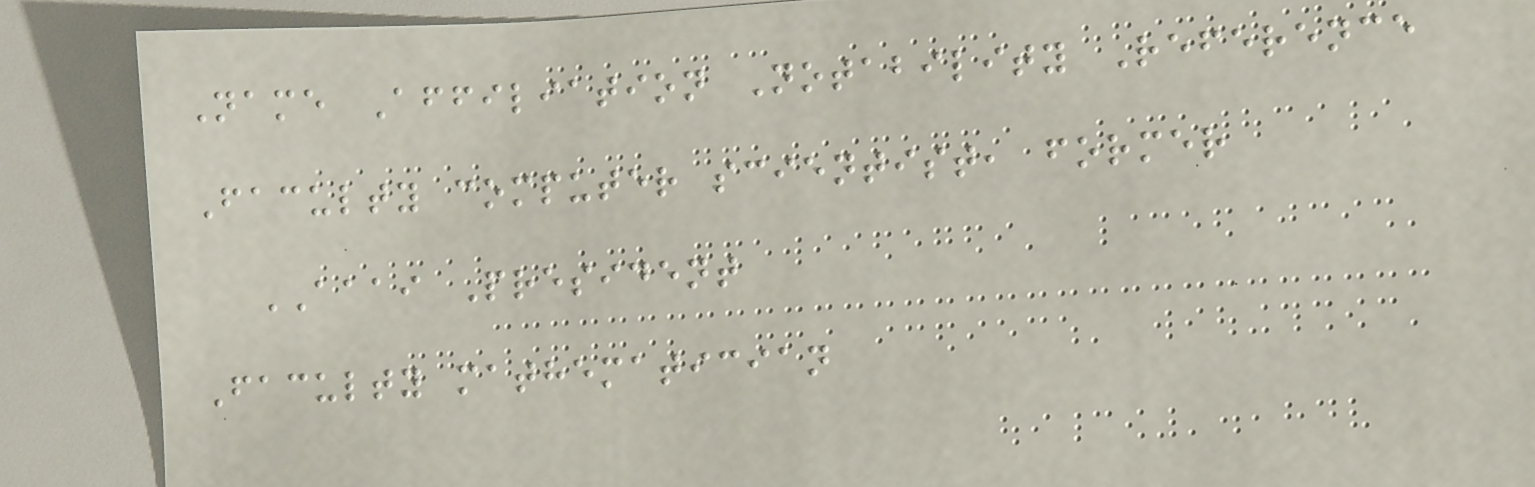Name Affiliation Notability Reference
Faculty computer scientist, former
AAAI President
Faculty mathematician
